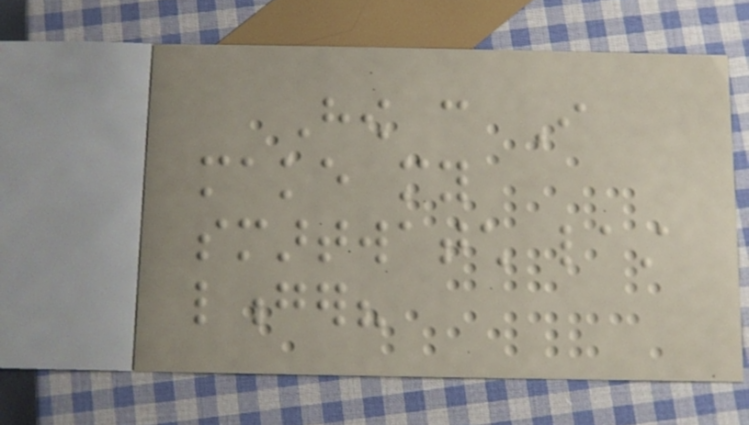How can I
make my
smartwatch last
longer?
